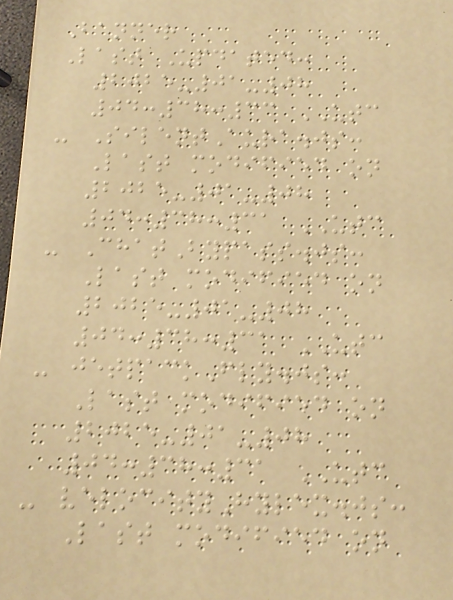Banner
Last Updated:
2025-01-08
04:38:33 UTC
- SilentAura.js:
Last modified on
2025-01-08
04:38:31 UTC
- ChatBypass.js:
Last modified on
2025-01-08
04:38:31 UTC
- jetpackFly.js:
Last modified on
2025-01-08
04:38:31 UTC
- velocityHylex.js:
Last modified on
